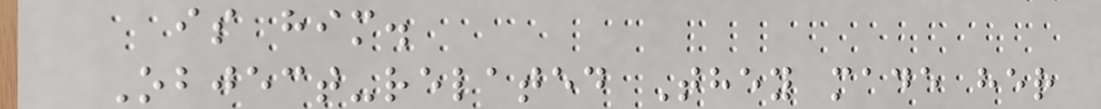is him.
Object-related They made her
